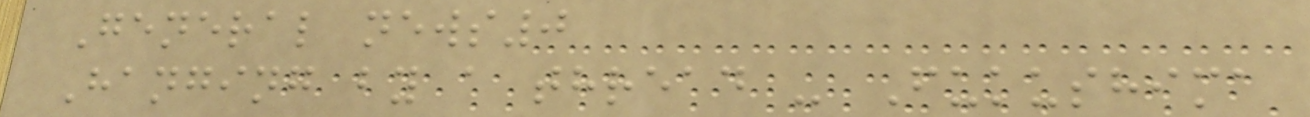General news0
Hanging by a thread - Fukushima
